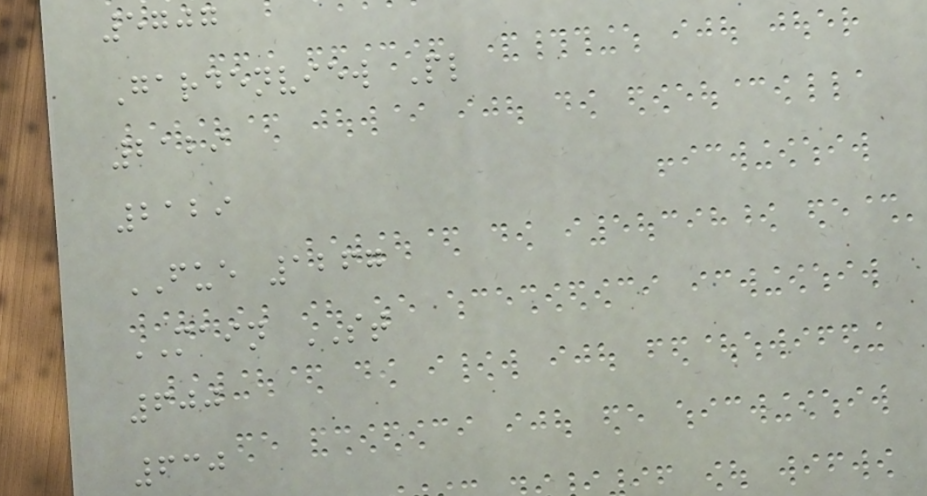5707
Gardenview Pl
2129
2129
FUE 1267
MAIN ST
600
630
